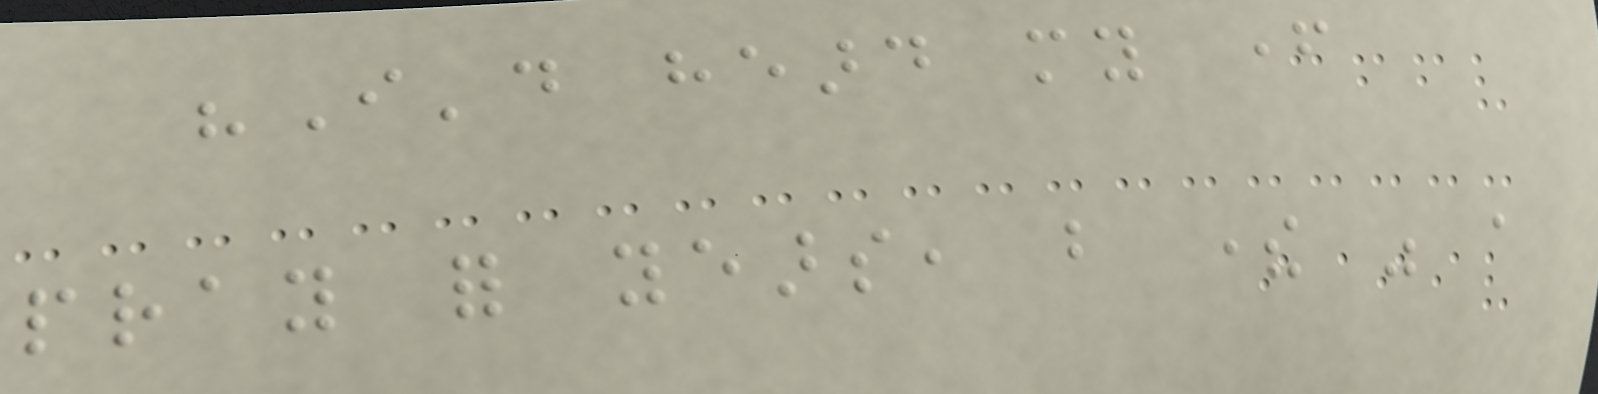"I'd heard my father
pray for years, but there was a
